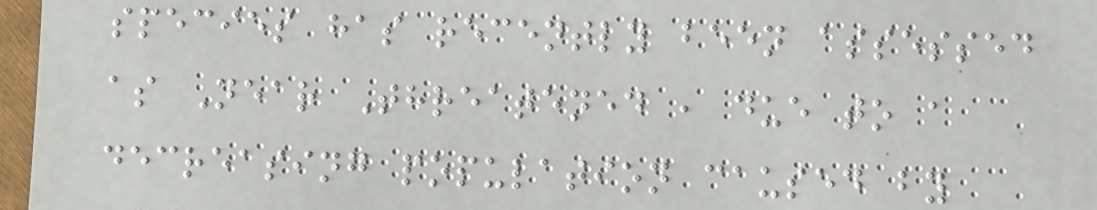species has recently been assessed
as Near Threatened , due to a
decreasing population caused by
